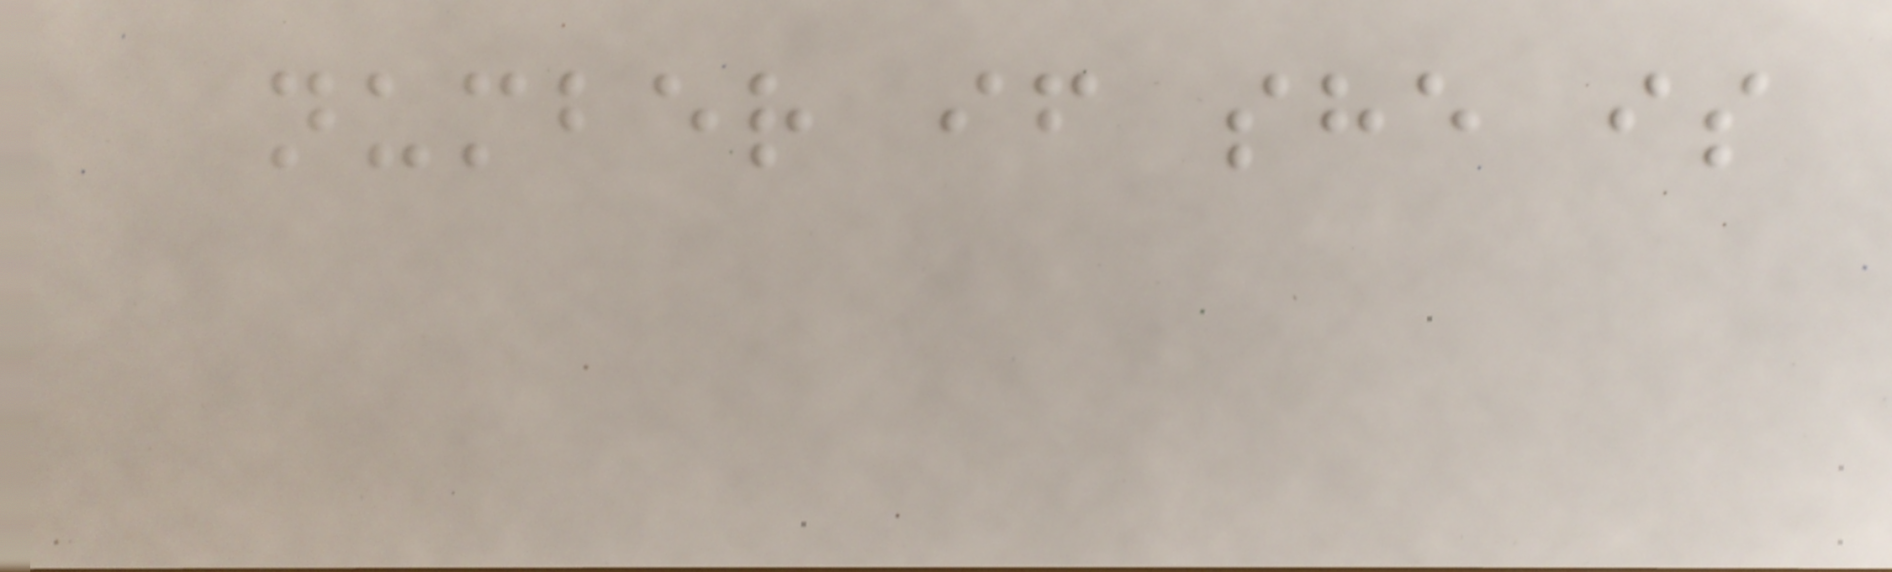number if she is
